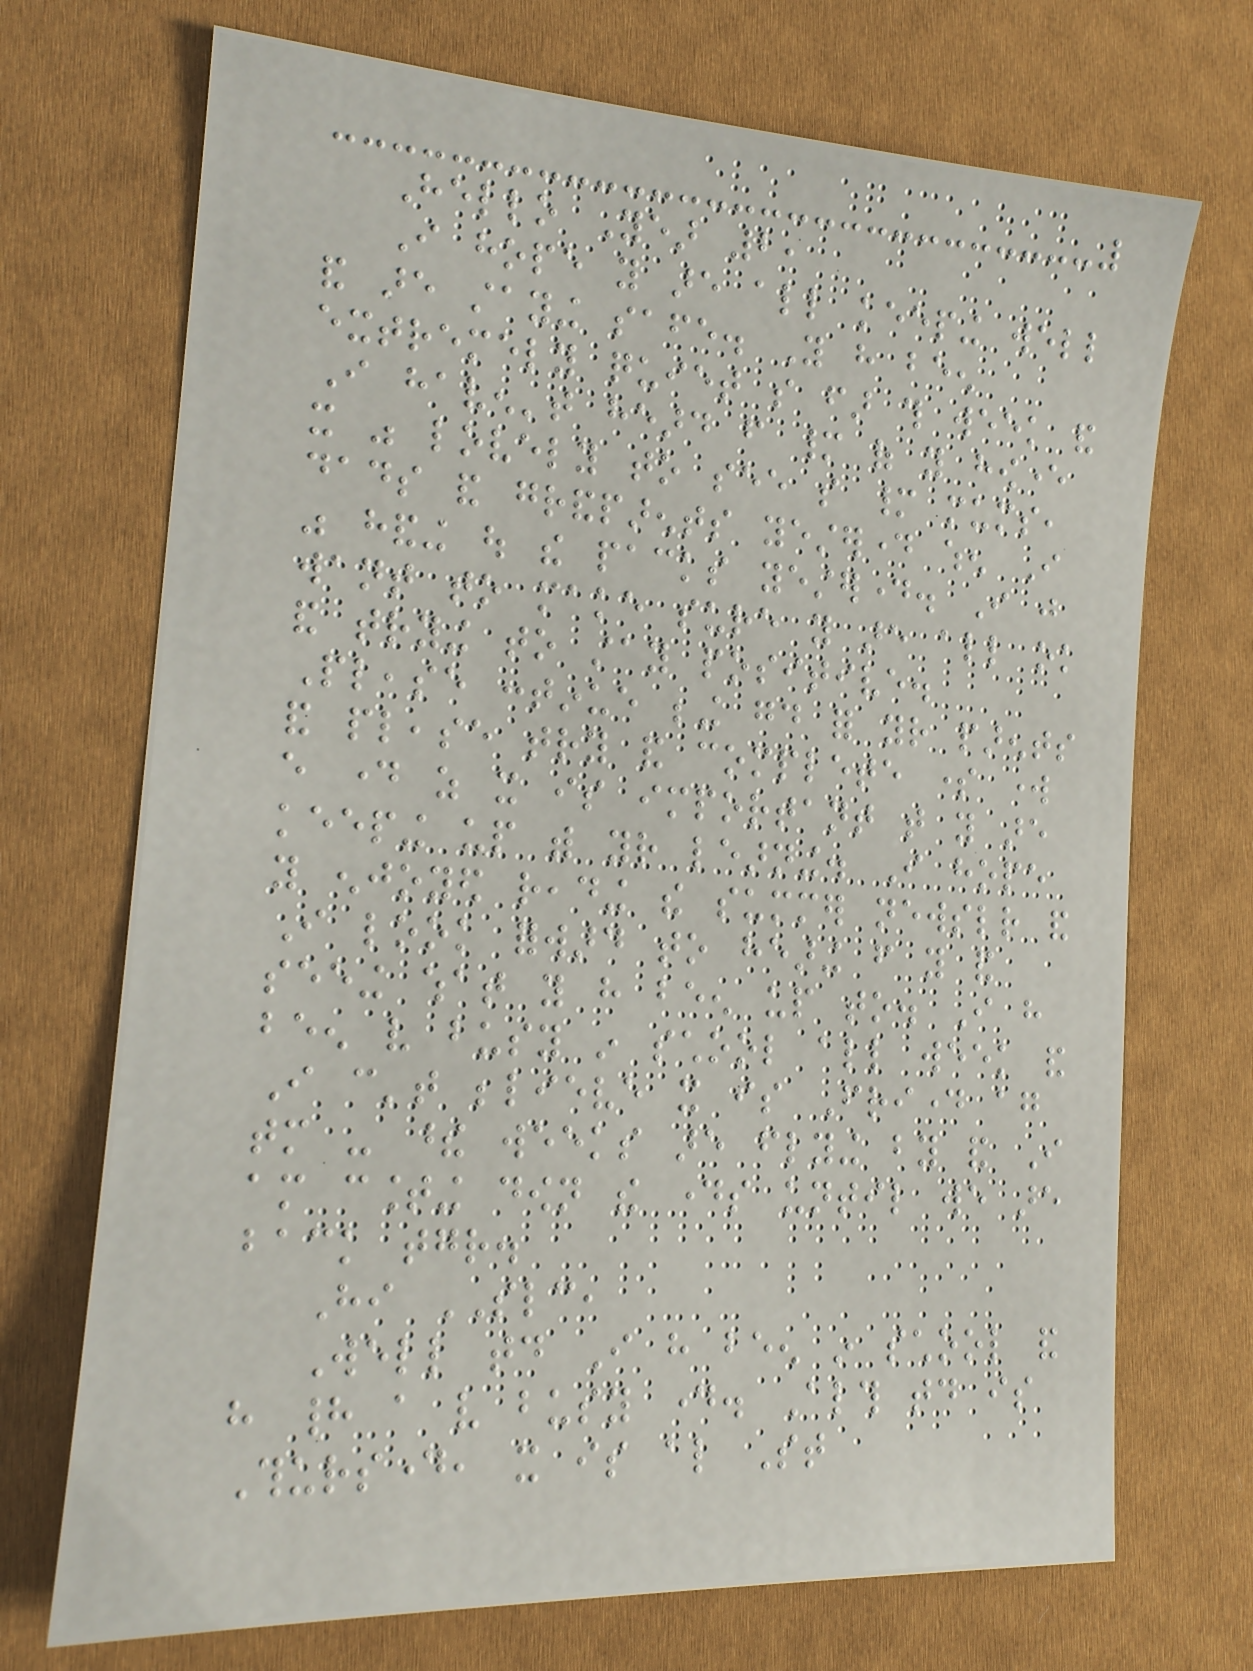Hello Year 2,
I hope you are all keeping well
and are staying safe. You have been
extremely quiet so far this week and
I haven't heard from many of you however
it was lovely to see so many mums,
dads and grandparents yesterday when I
was handing out the packs yesterday. I just
want to make sure you are all ok
and trying to stay positive.
Please continue being good for your parents
and please try and complete some work
every day as it is important that you are
keeping up with your learning. I hope
you enjoyed reading the summer newsletter and
I look forward to hearing from you and
seeing what you have been up to. I have
been very busy in school all week and
I can't believe it is Friday again
tomorrow - these weeks are flying by and I
am counting down the days until we are
back together.
Hi SLC,
Well today I have been in school and
have had a very busy day. Although today is
Thursday, it is also St
